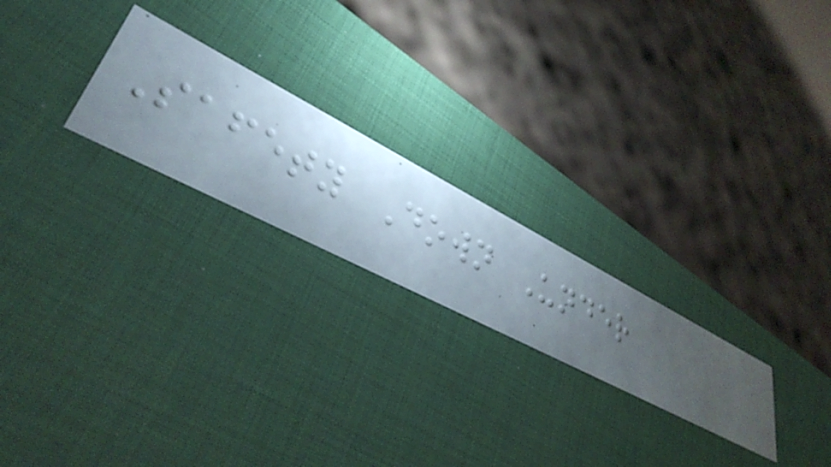Safety Down Under
